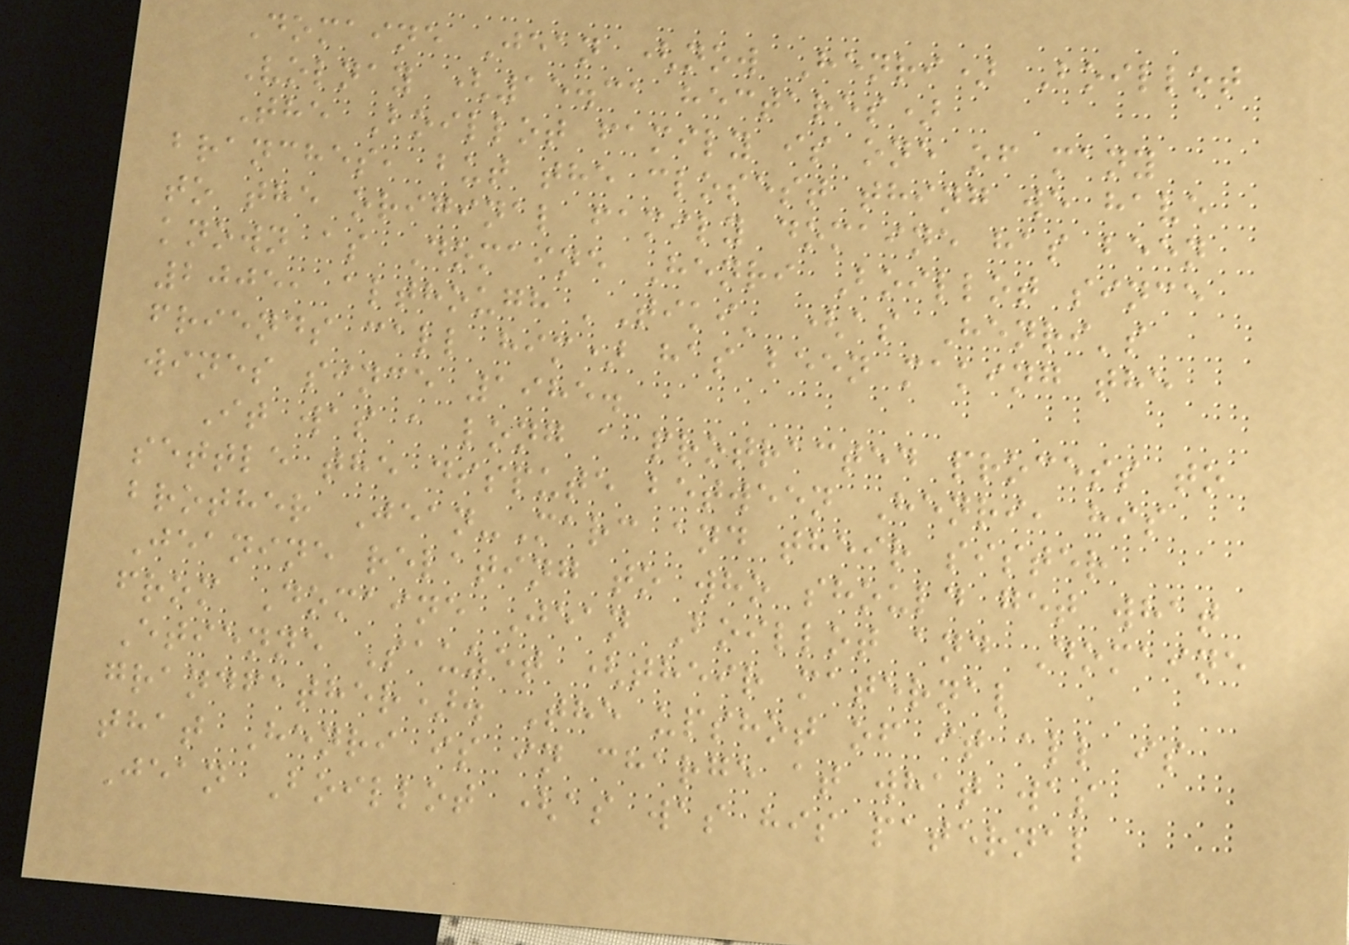Domaine Jean (now Henri) Boillot
Volnay (15.31 hectares)
The Boillot family is one of many
branches, but the closest thing we have
to the original family domaine has been
known as Domaine Henri Boillot since
2005, although 'Tiki' (as Henri's
friends call him) has been making the
wines since 1985.
It was a long a protracted process to
settle the dispute between Henri, his
brother Jean-Marc and their sister
Jeanine relating to who should get what
from Domaine Jean Boillot and Domaine
Etienne Sauzet (their maternal
grandfather). The upshot of it all is
that Henri is in charge at what was
Jean Boillot (as was his paternal
